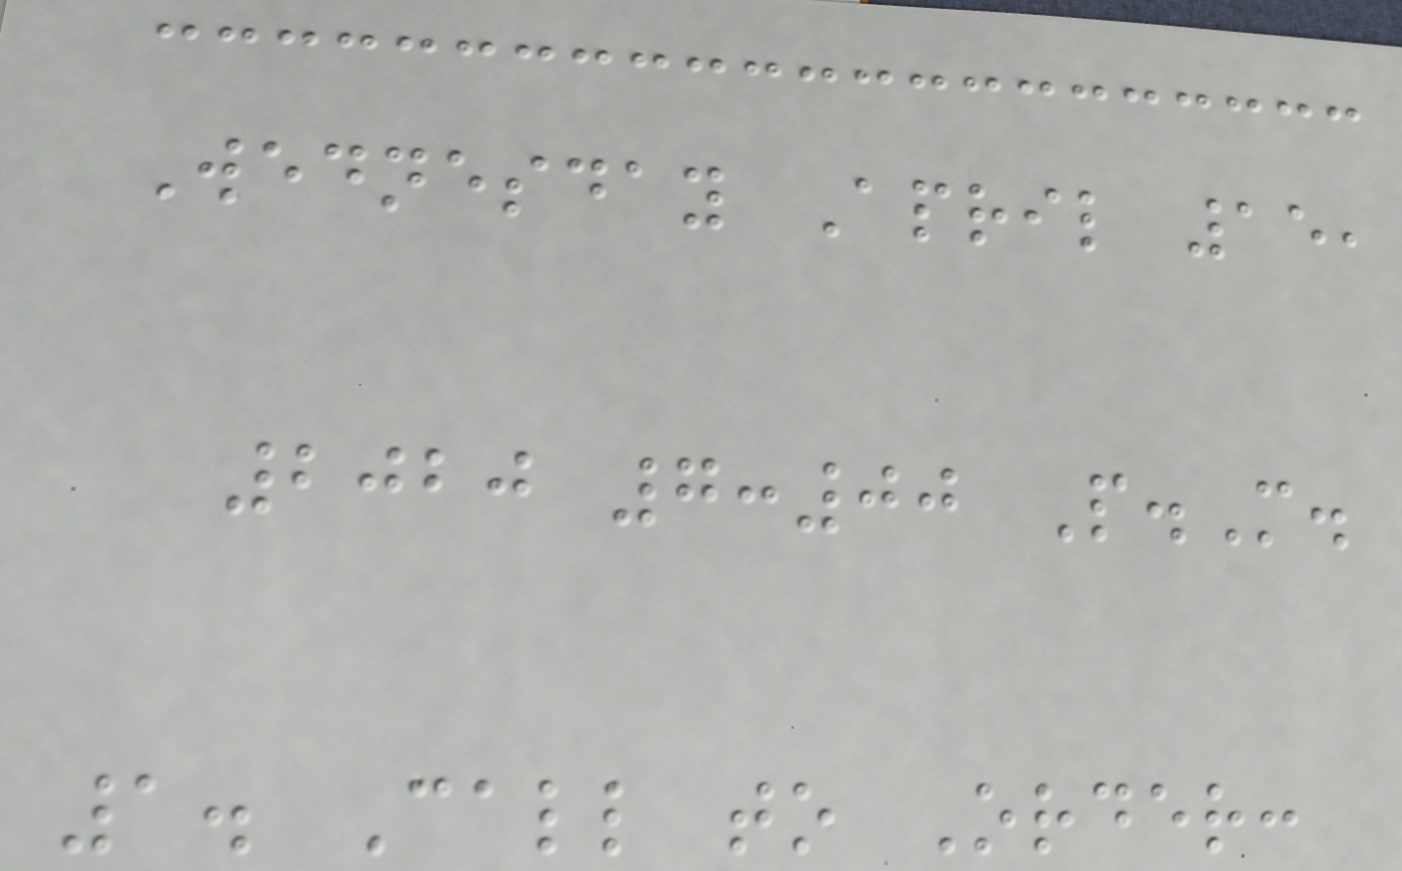Wednesday April 15,
2020 7:00 P.M.
1. Call to Order:
